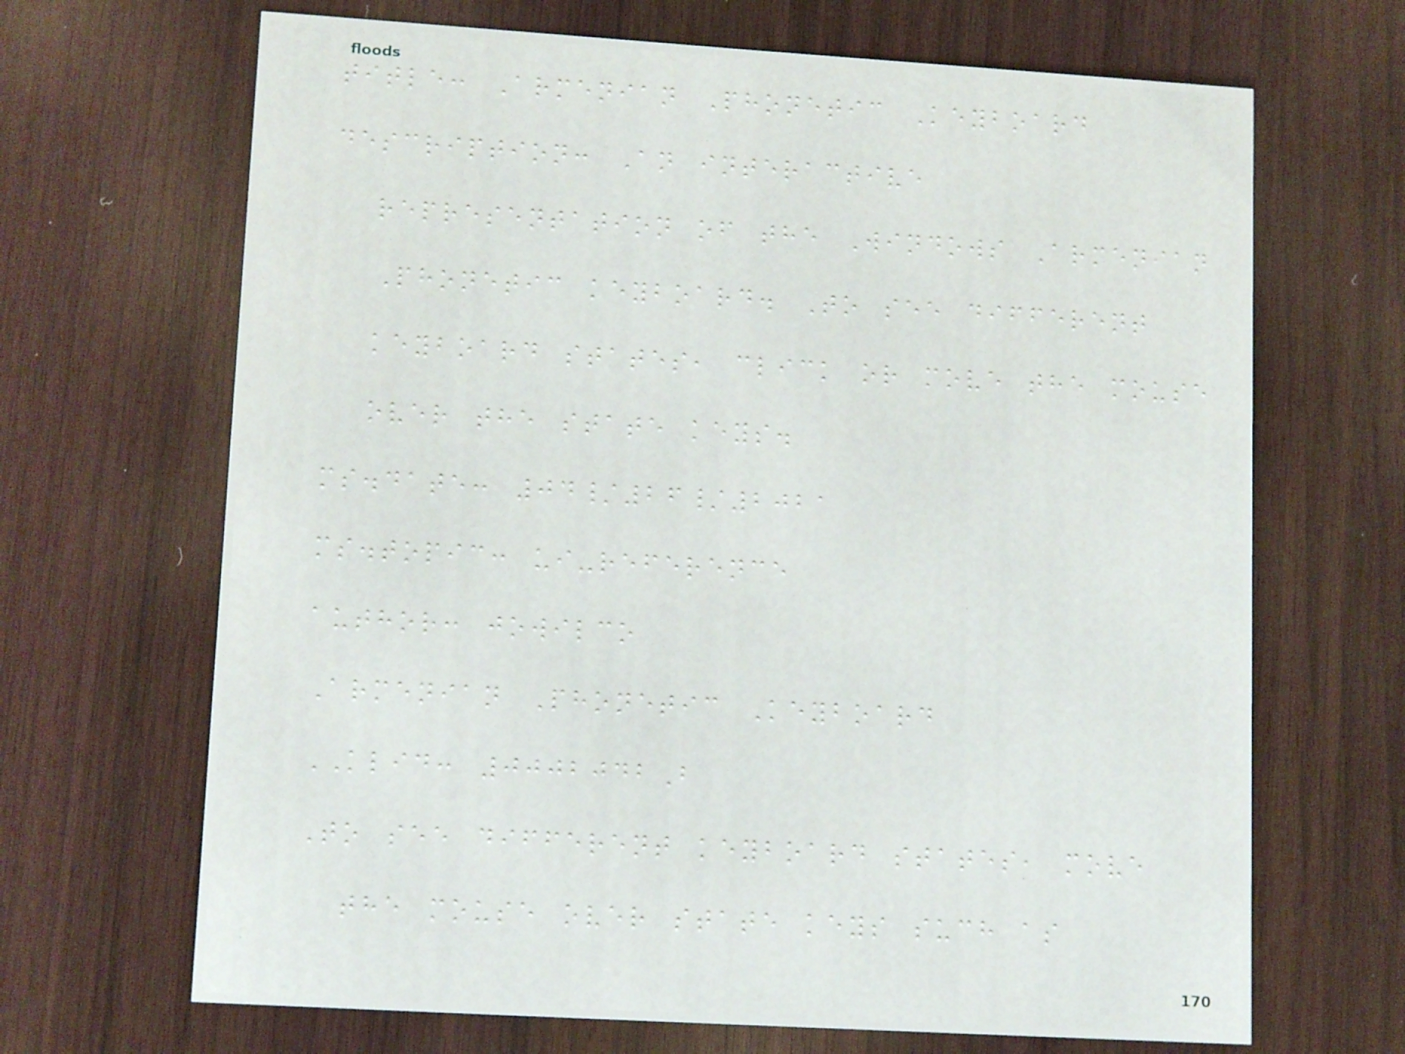title: Armenian Phonetic Keyboard
description: An interactive
representation of the Windows Armenian
Phonetic keyboard. To see different
keyboard states, click or move the mouse
over the state keys.
ms.date: 04/26/2021
ms.topic: ui-reference
author: jowilco
Armenian Phonetic Keyboard
KLID: 0002042B
To see different keyboard states, move
the mouse over state keys such as
